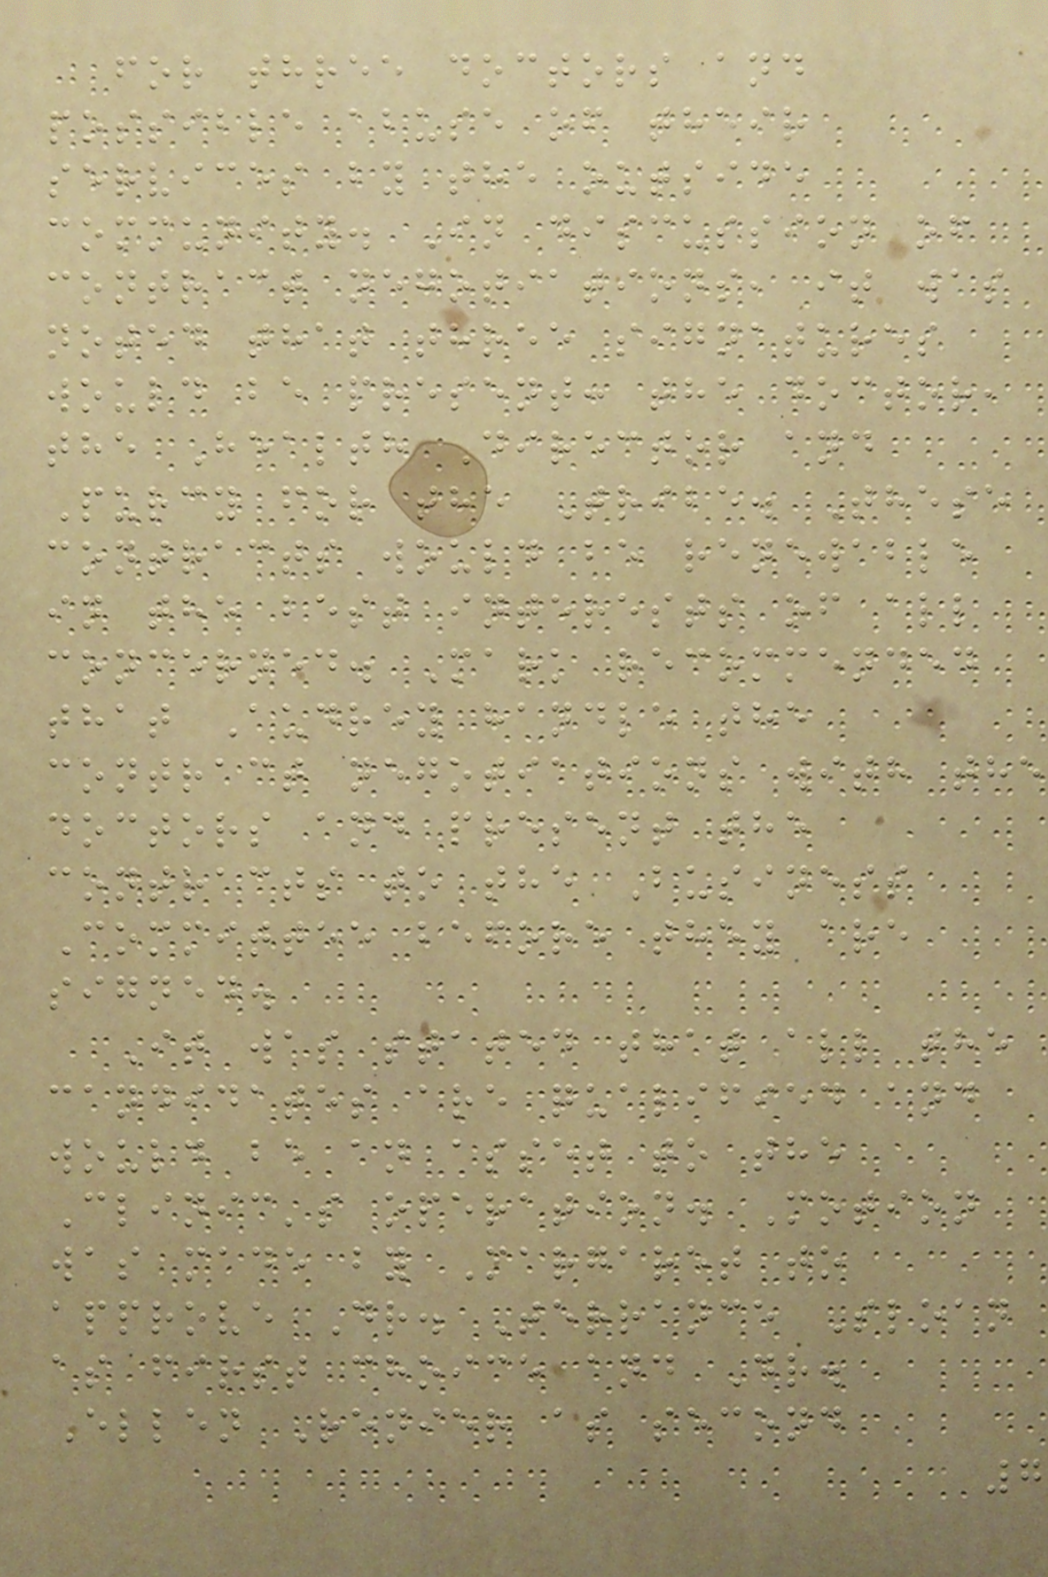for three doctors and
possible abuse of their
services by the outside
community. In discussion of
contract negotiations, it was
noted that three signatures
would be present: the doctor,
the Health Director and
Purcy for the Tribe. These
contracts would be renewable
in the best interests of all
concerned. Mark recommended
that Audrey handle the
contract negotiations with the
doctors and present the
contracts to the Business
Committee before they are
signed.
It was stated that all the
candidates are qualified and
would be an asset to the
Clinic's operation. Motion
was made by Margaret to
approve Dr. Terrance Sloan
as first choice and Dr.
Ellen Renier as second
7
